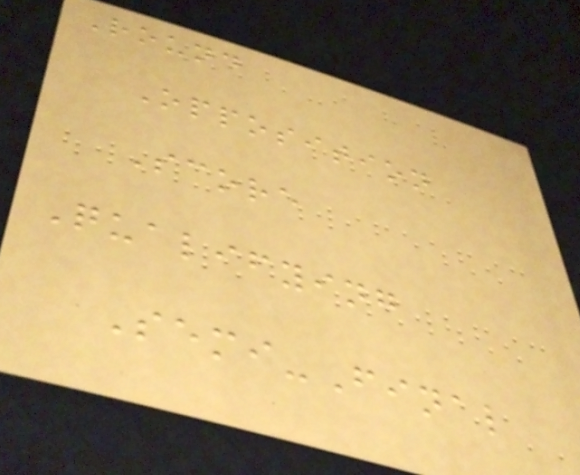Round
Opposition
Score
Qualifying
Semi-Final
